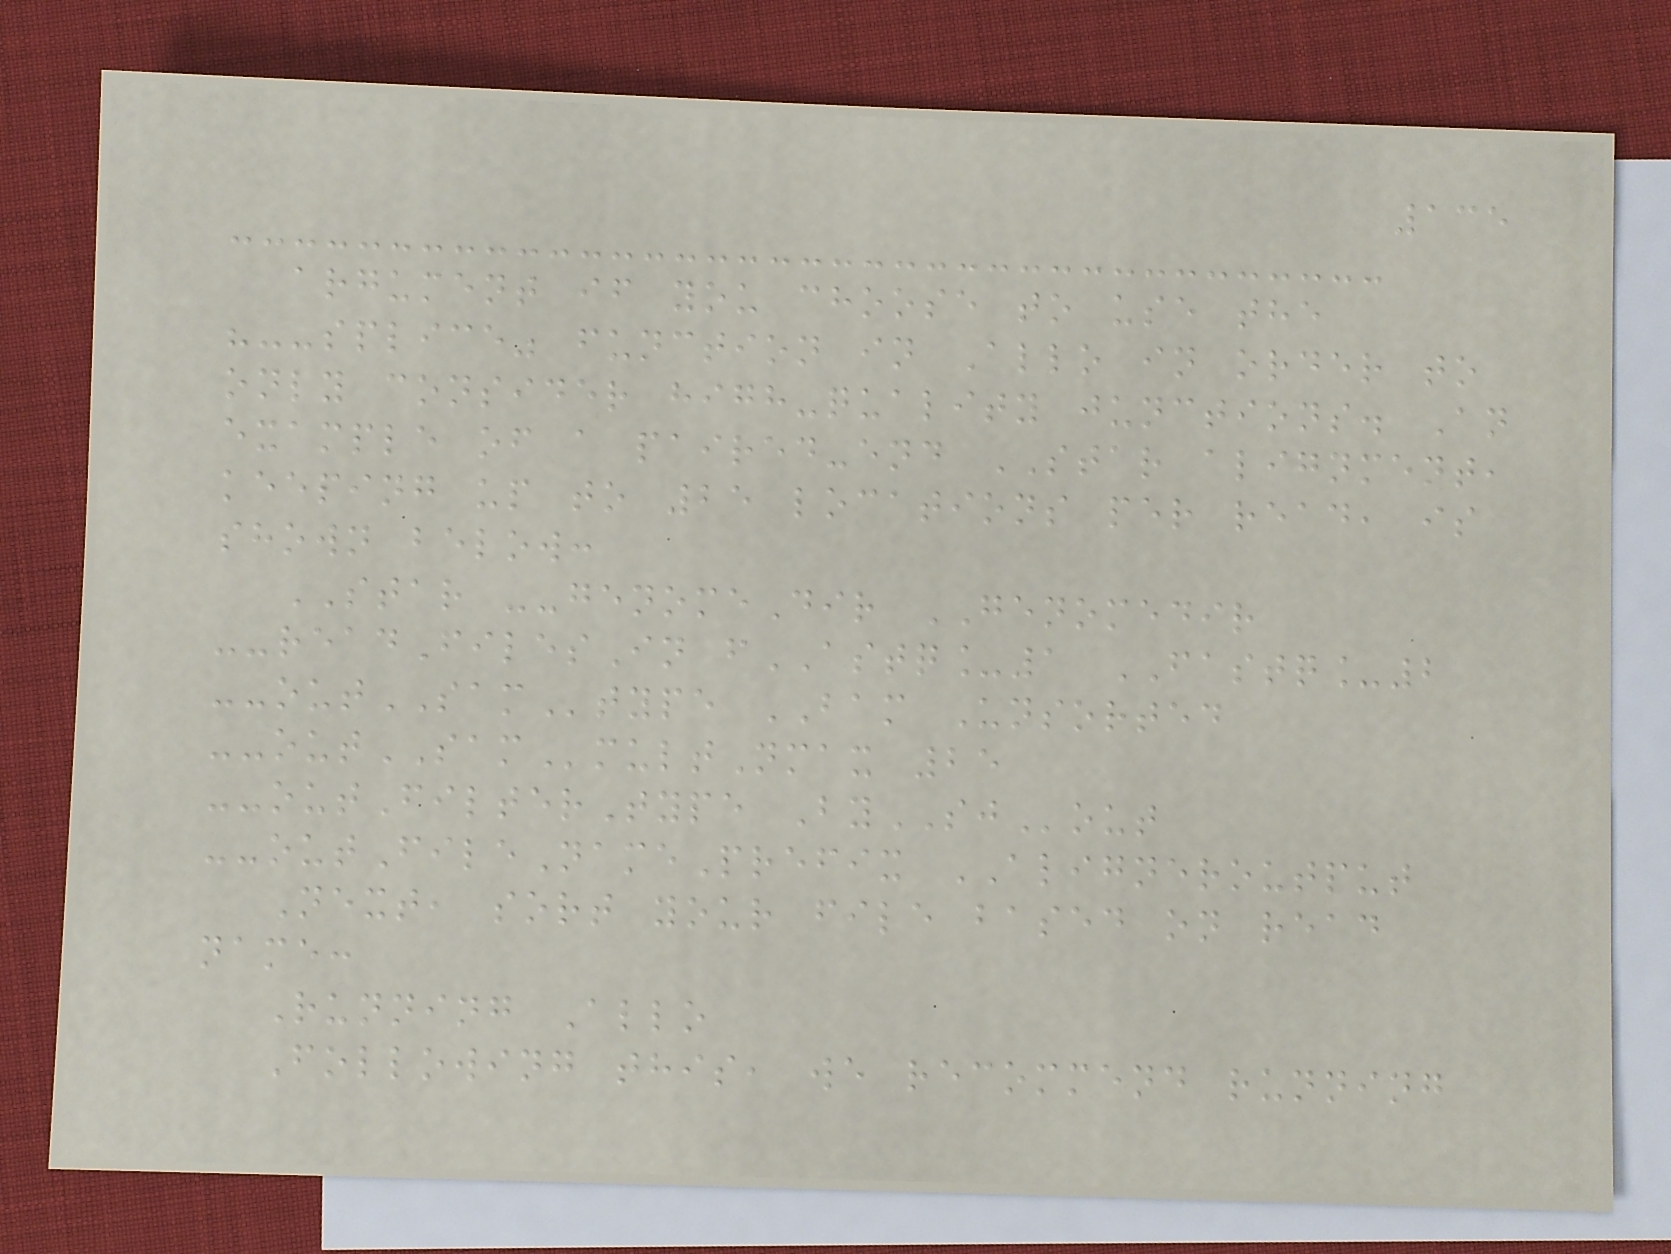135
argument if you choose to use the
"--splice" function in Allo in order to
only consider high-quality junctions. An
example of a paired-end STAR alignment,
keeping up to 25 locations per read, is
shown below:
STAR --genomeDir GENOMEDIR
--readFilesIn fASTQ_1 FASTQ_2
--outSAMtype BAM Unsorted
--outSAMmultNmax 25
--outFilterType BySJout
--outFileNamePrefix ALIGNEROUTPUT
Next, sort your file based on read
name:
Running Allo
Following this, we recommend running
